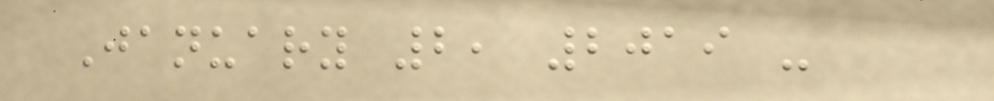January 2, 2019 -
